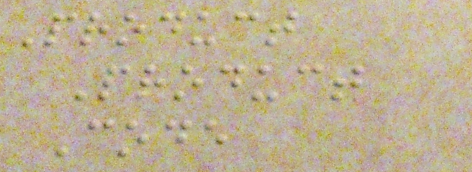Product
Product
Code
